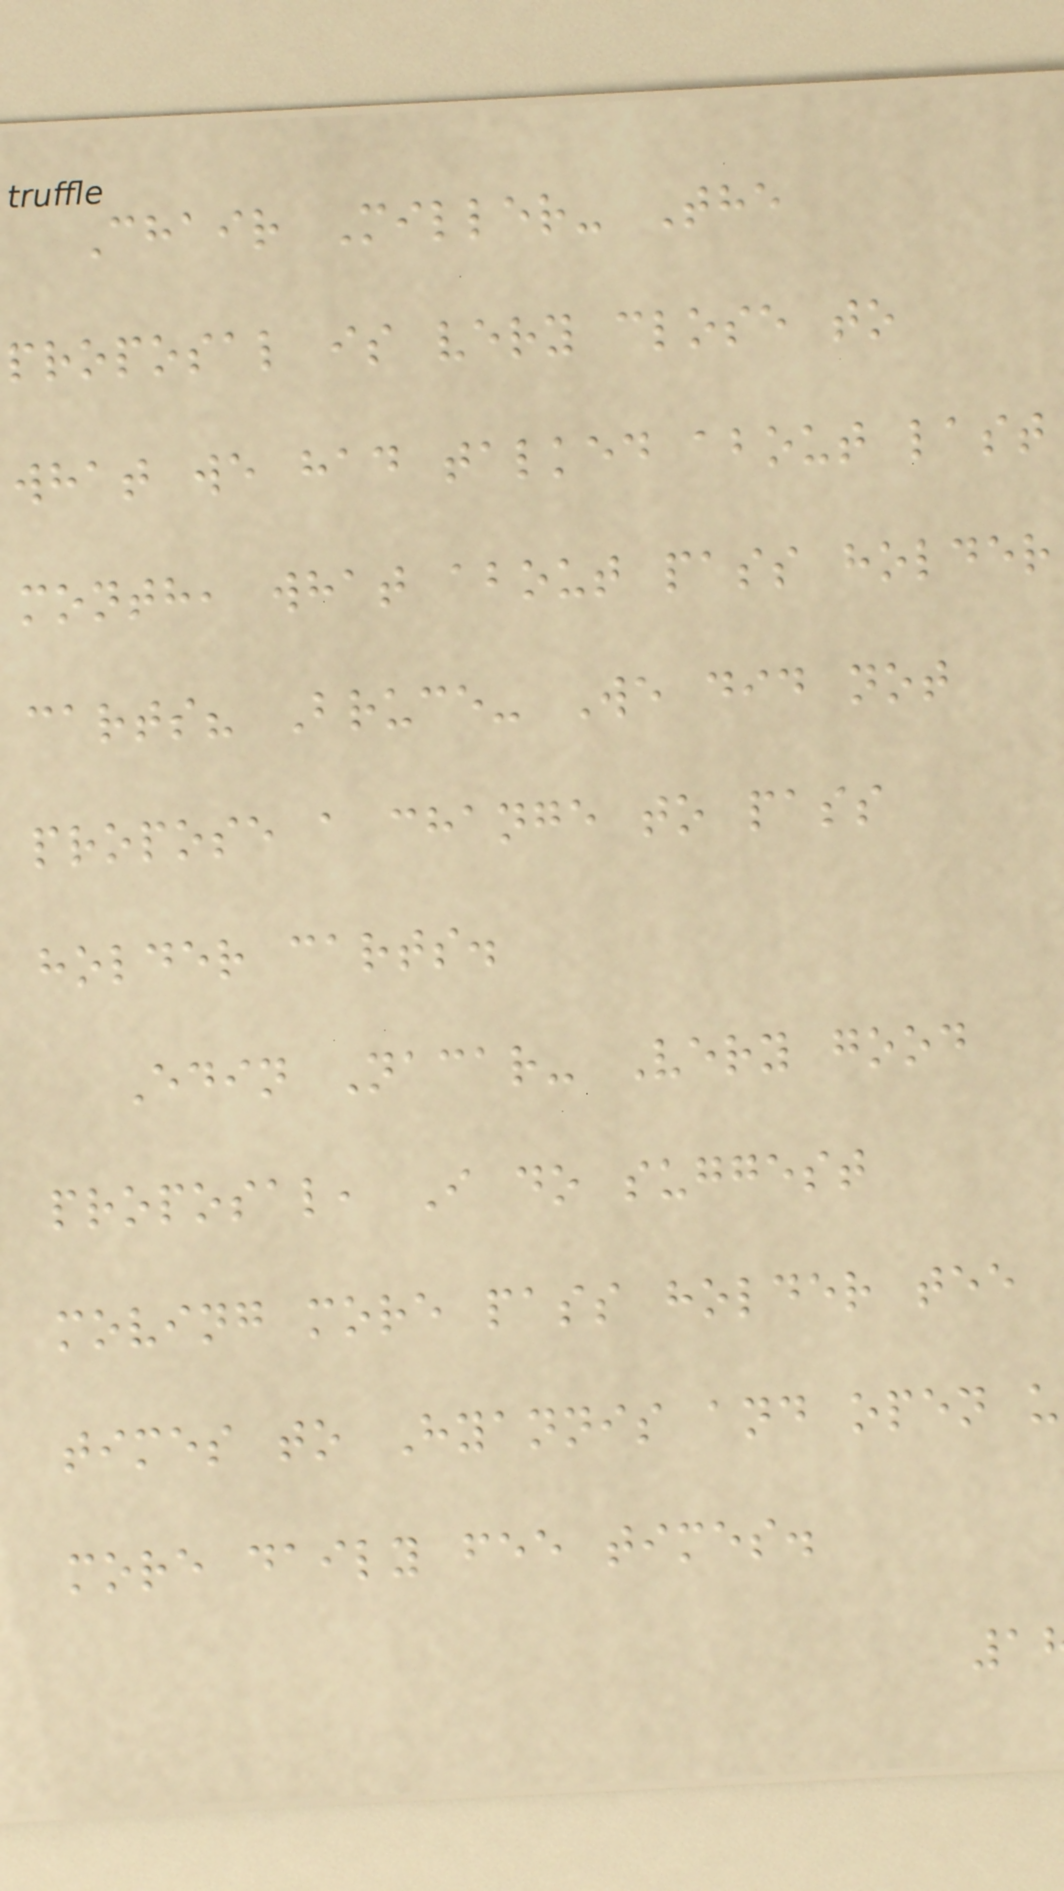Chair Miller- The
proposal is very close to
what we had talked about last
month, what about pass holder
carts? Bruce- We did not
propose a change to pass
holder carts.
Edin Nacar- Very good
proposal, I do suggest
moving more pass holder tee
times to Hyannis and open u
more daily fee times.
